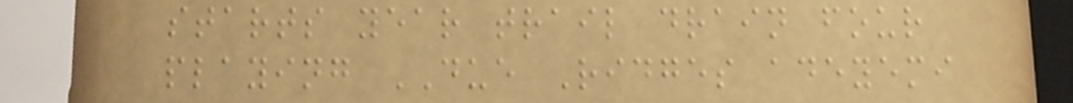starts year trail drain four
playing DUE Ridges adeyemi
